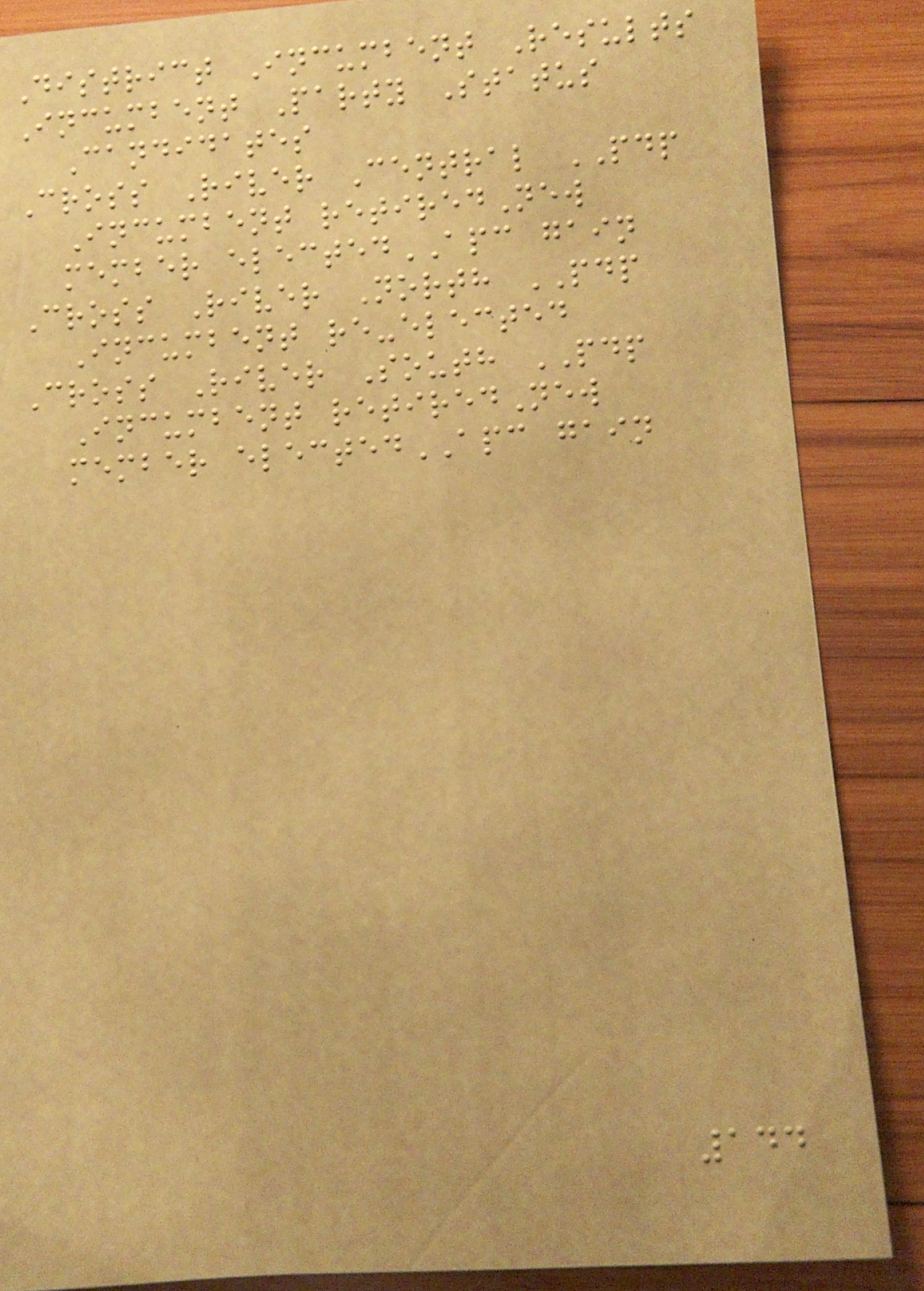District Incumbent Results
Incumbent Party Status
Candidates
Cross River Central PDP
Incumbent retiredNew
member electedAPC gain
Cross River North PDP
Incumbent re-elected
Cross River South PDP
Incumbent retiredNew
member electedAPC gain
144
